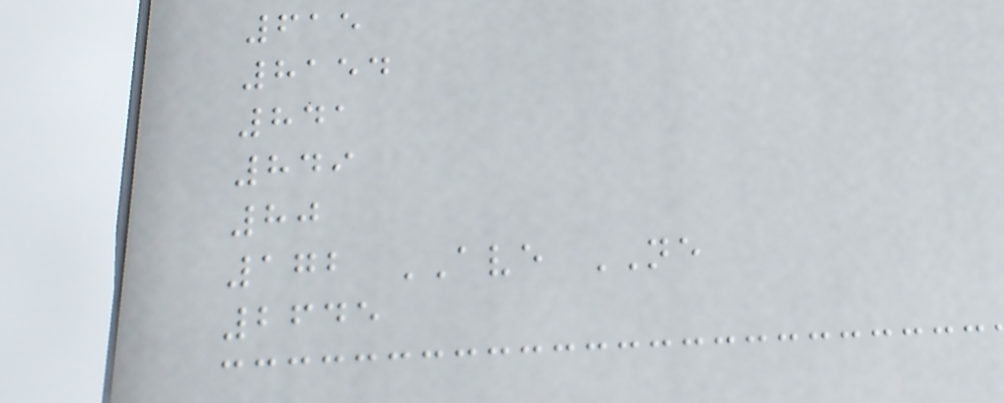615
8154
841
849
80
172 AVE NE
2645
